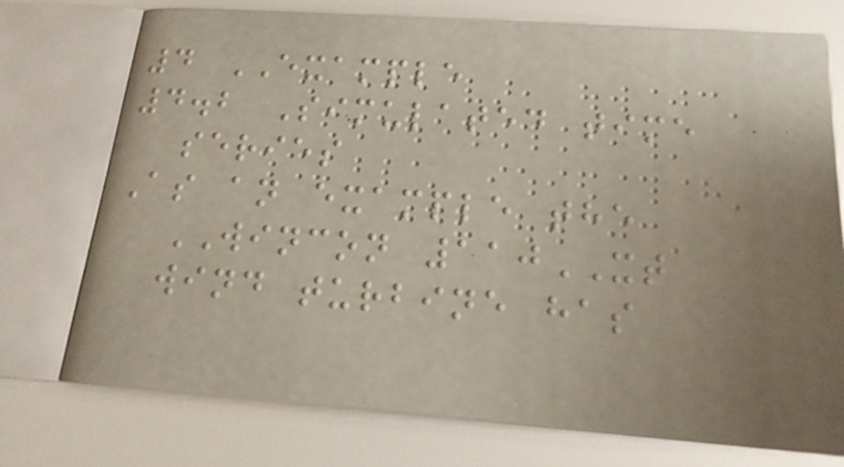4 EXAMPLE
4.2 Simulated time
series
As an example the
WINCON 110XT
wind turbine has
